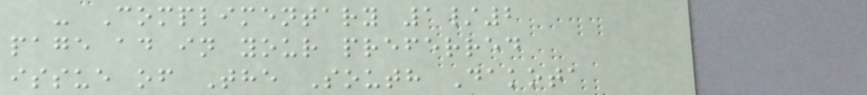- Complimentary 1/2
page ad in your preferred
issue of The South Dakota
